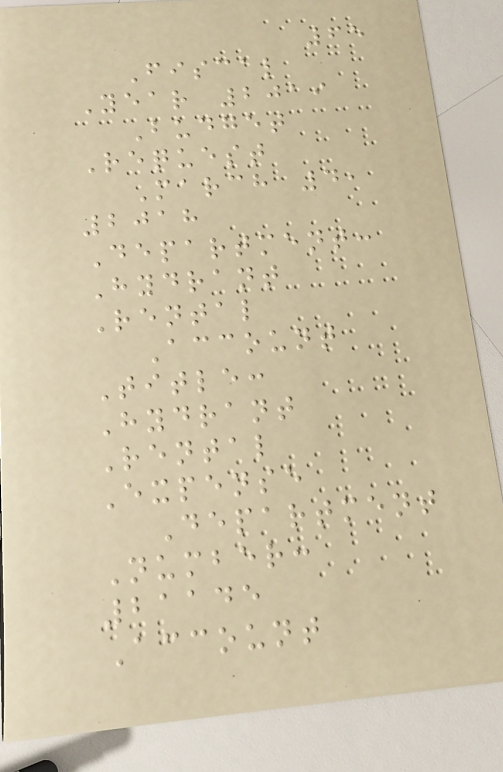65
Fiscal
Year 2019
Budget
Request
March 4,
2018
Department:
Hydrant
Rental
Account
Title:
Hydrant
Rental
Expense
Department
Number:
21145
Account
